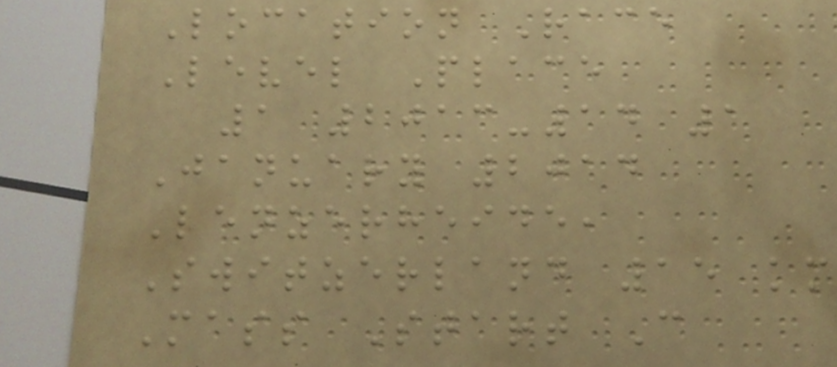Location Race
Level Place
1 2013-14 1
January 2014
Lenzerheide,
Switzerland 15 km
Mass Start C
